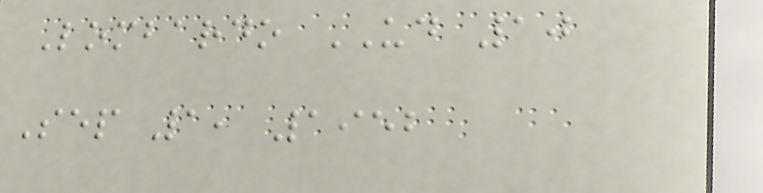Lombardo UD 10
Sep 1, 1952
